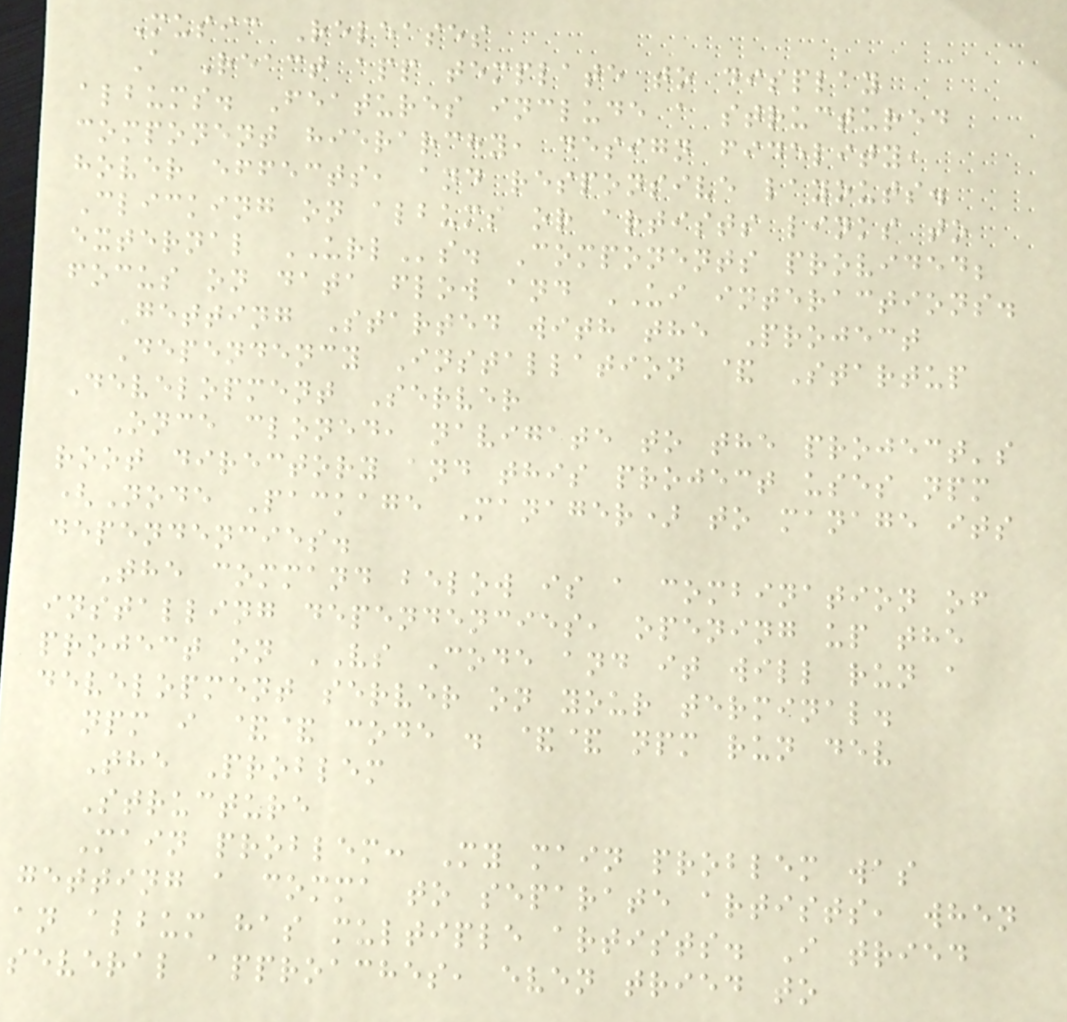Music Releases
A React app template to display
albums. Features include a structured
component hierarchy, design fidelity,
hover effects, and responsive layouts.
Clicking on albums or artists links to
external URLs. Components provided;
focus on data flow and UI interactions.
Getting Started with the Project
Dependency Installation & Startup
Development Server
Once cloned, navigate to the project's
root directory and this project uses npm
(Node Package Manager) to manage its
dependencies.
The command below is a combination of
installing dependencies, opening up the
project on VS Code and it will run a
development server on your terminal.
npm i && code . && npm run dev
The Problem
Structure
Main problem: My main problem was
getting a comma to separate artists, when
an album has multiple artists. I tried
several approaches, even tried to
